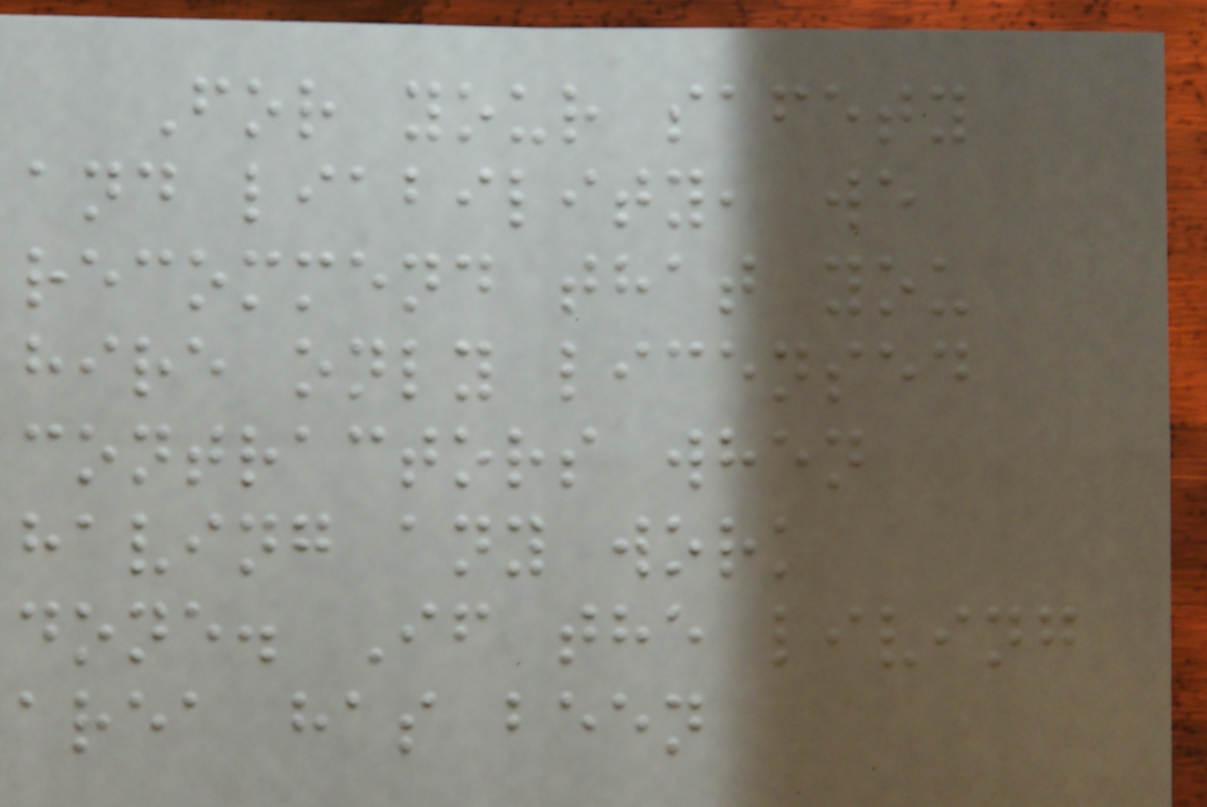For your safety
and liability, we
recommend that you
hire only licensed
contractors when
having any work
done. If the living
area has been
